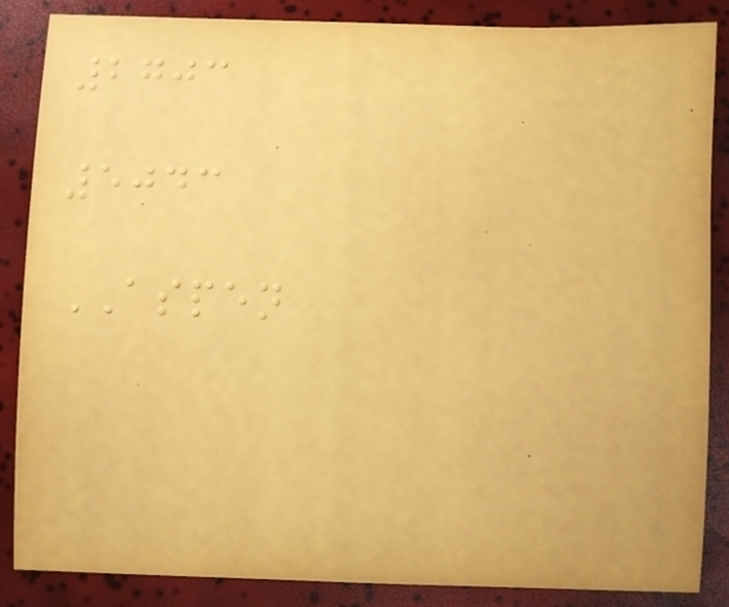2703
5043
ASPEN
